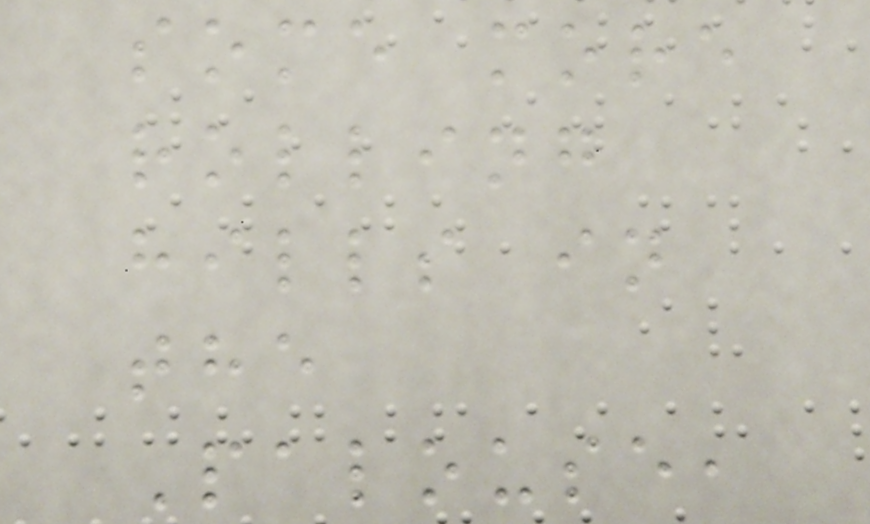some more
rolling
hills in
the
Palouse,
